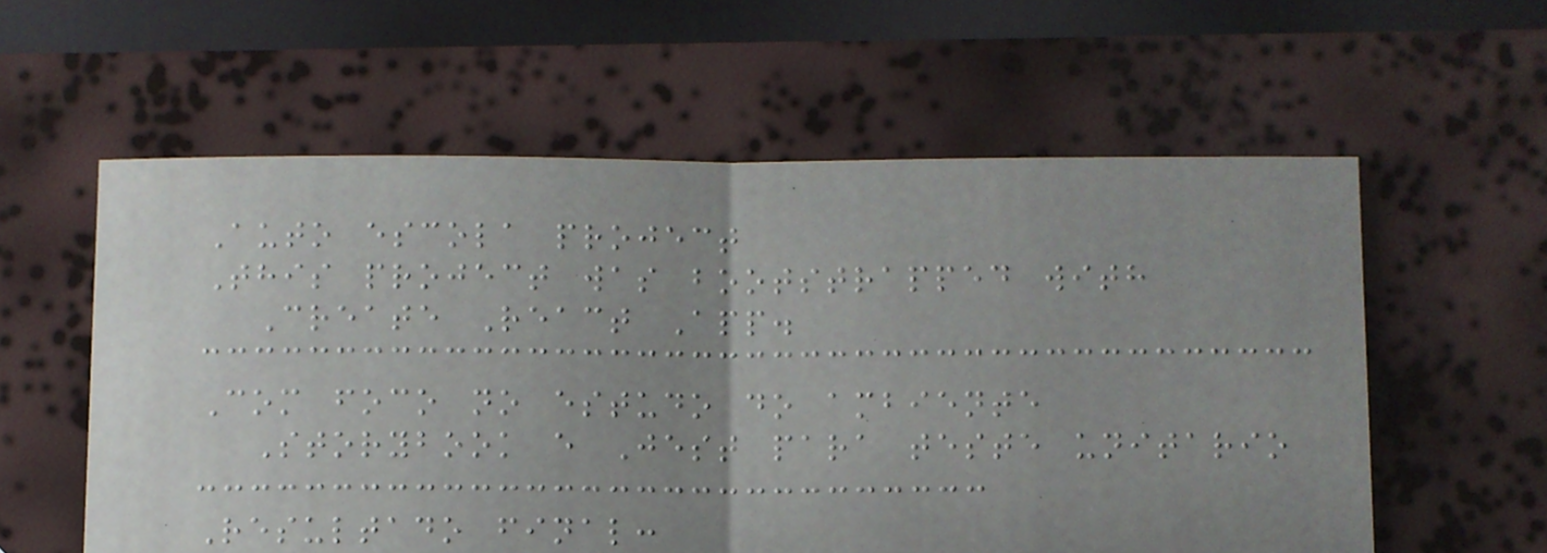Auto escola project
This project was bootstrapped with
Create React App.
Com foco no estudo do ambiente
Storybook e Jest para teste unitario
Resultado final:
